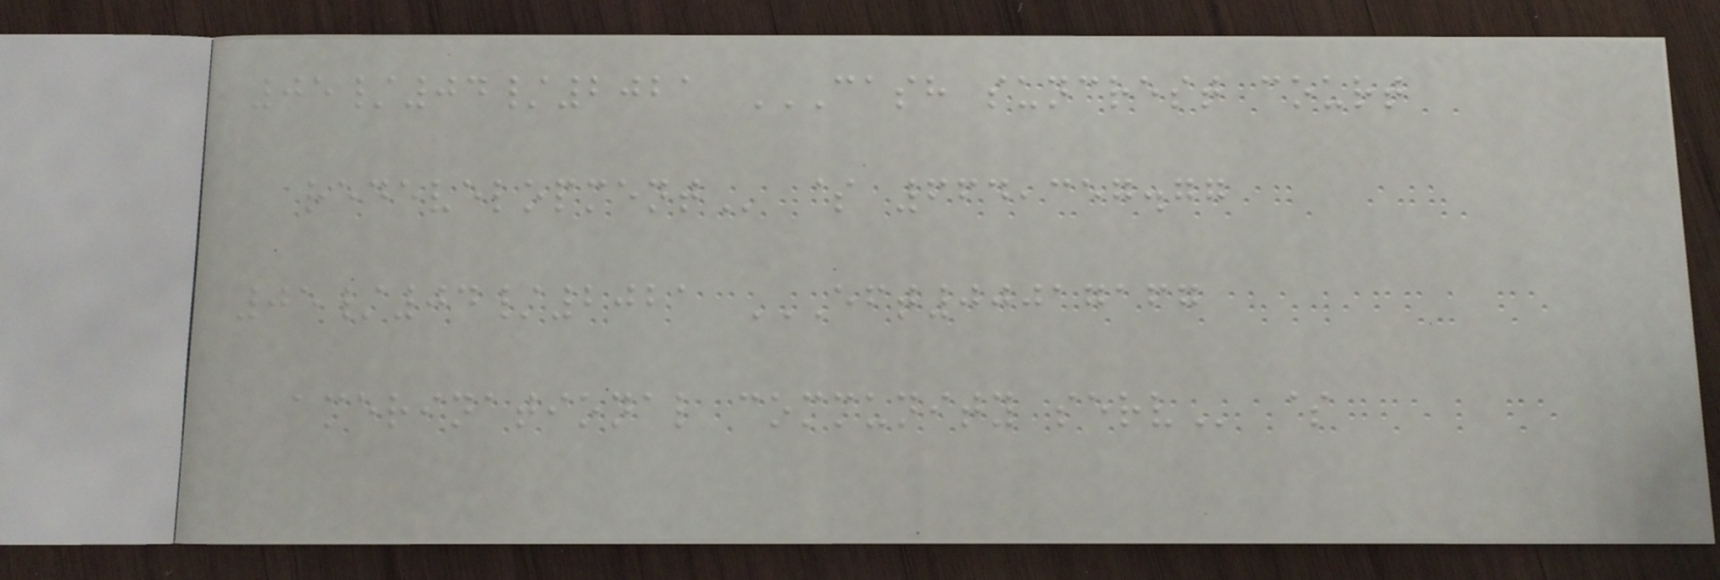05/04/2021 CASH SUNCREST COURT
REDEVELOPMENT $ 664,357.77
05/04/2021 EFT00017167
AMERINATIONAL COMMUNITY SERV $
